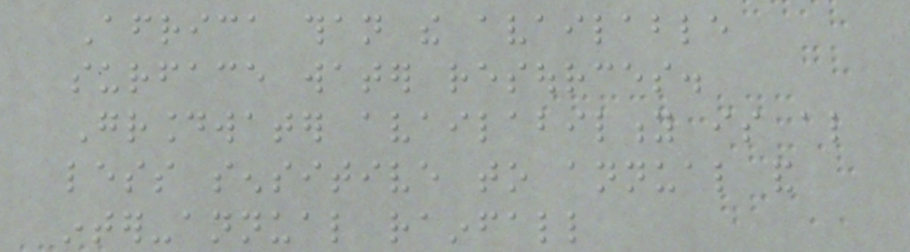Africa than the available
surface water resources.
Groundwater availability is also
less sensitive to annual and
inter-annual rainfall
